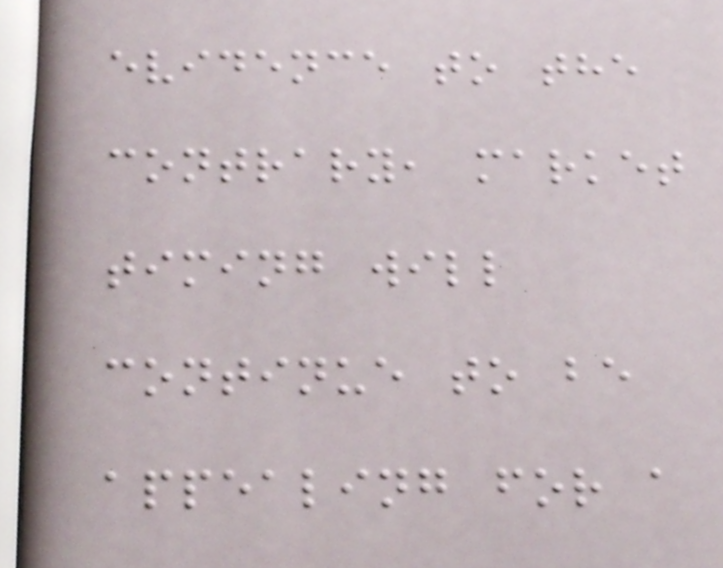evidence to the
contrary, market
timing will
continue to be
appealing for a
